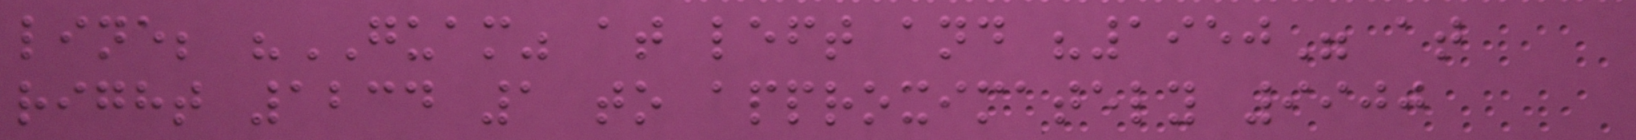line; "GUAM" at left and "1950" at
right 1234 1 to approximately 9900
